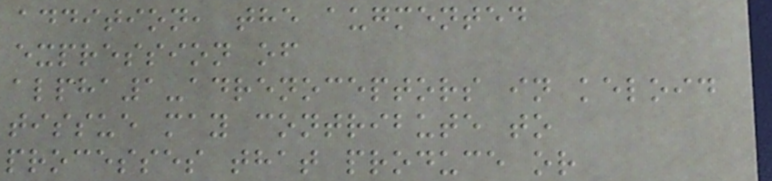addition, the augmented
expression of
alpha1-adrenoceptors in keloid
tissue may contribute to
processes that produce or
